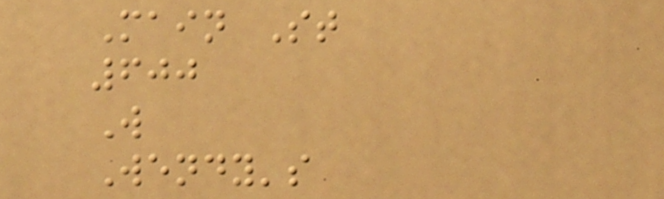Main St
600
W
Wendy's
